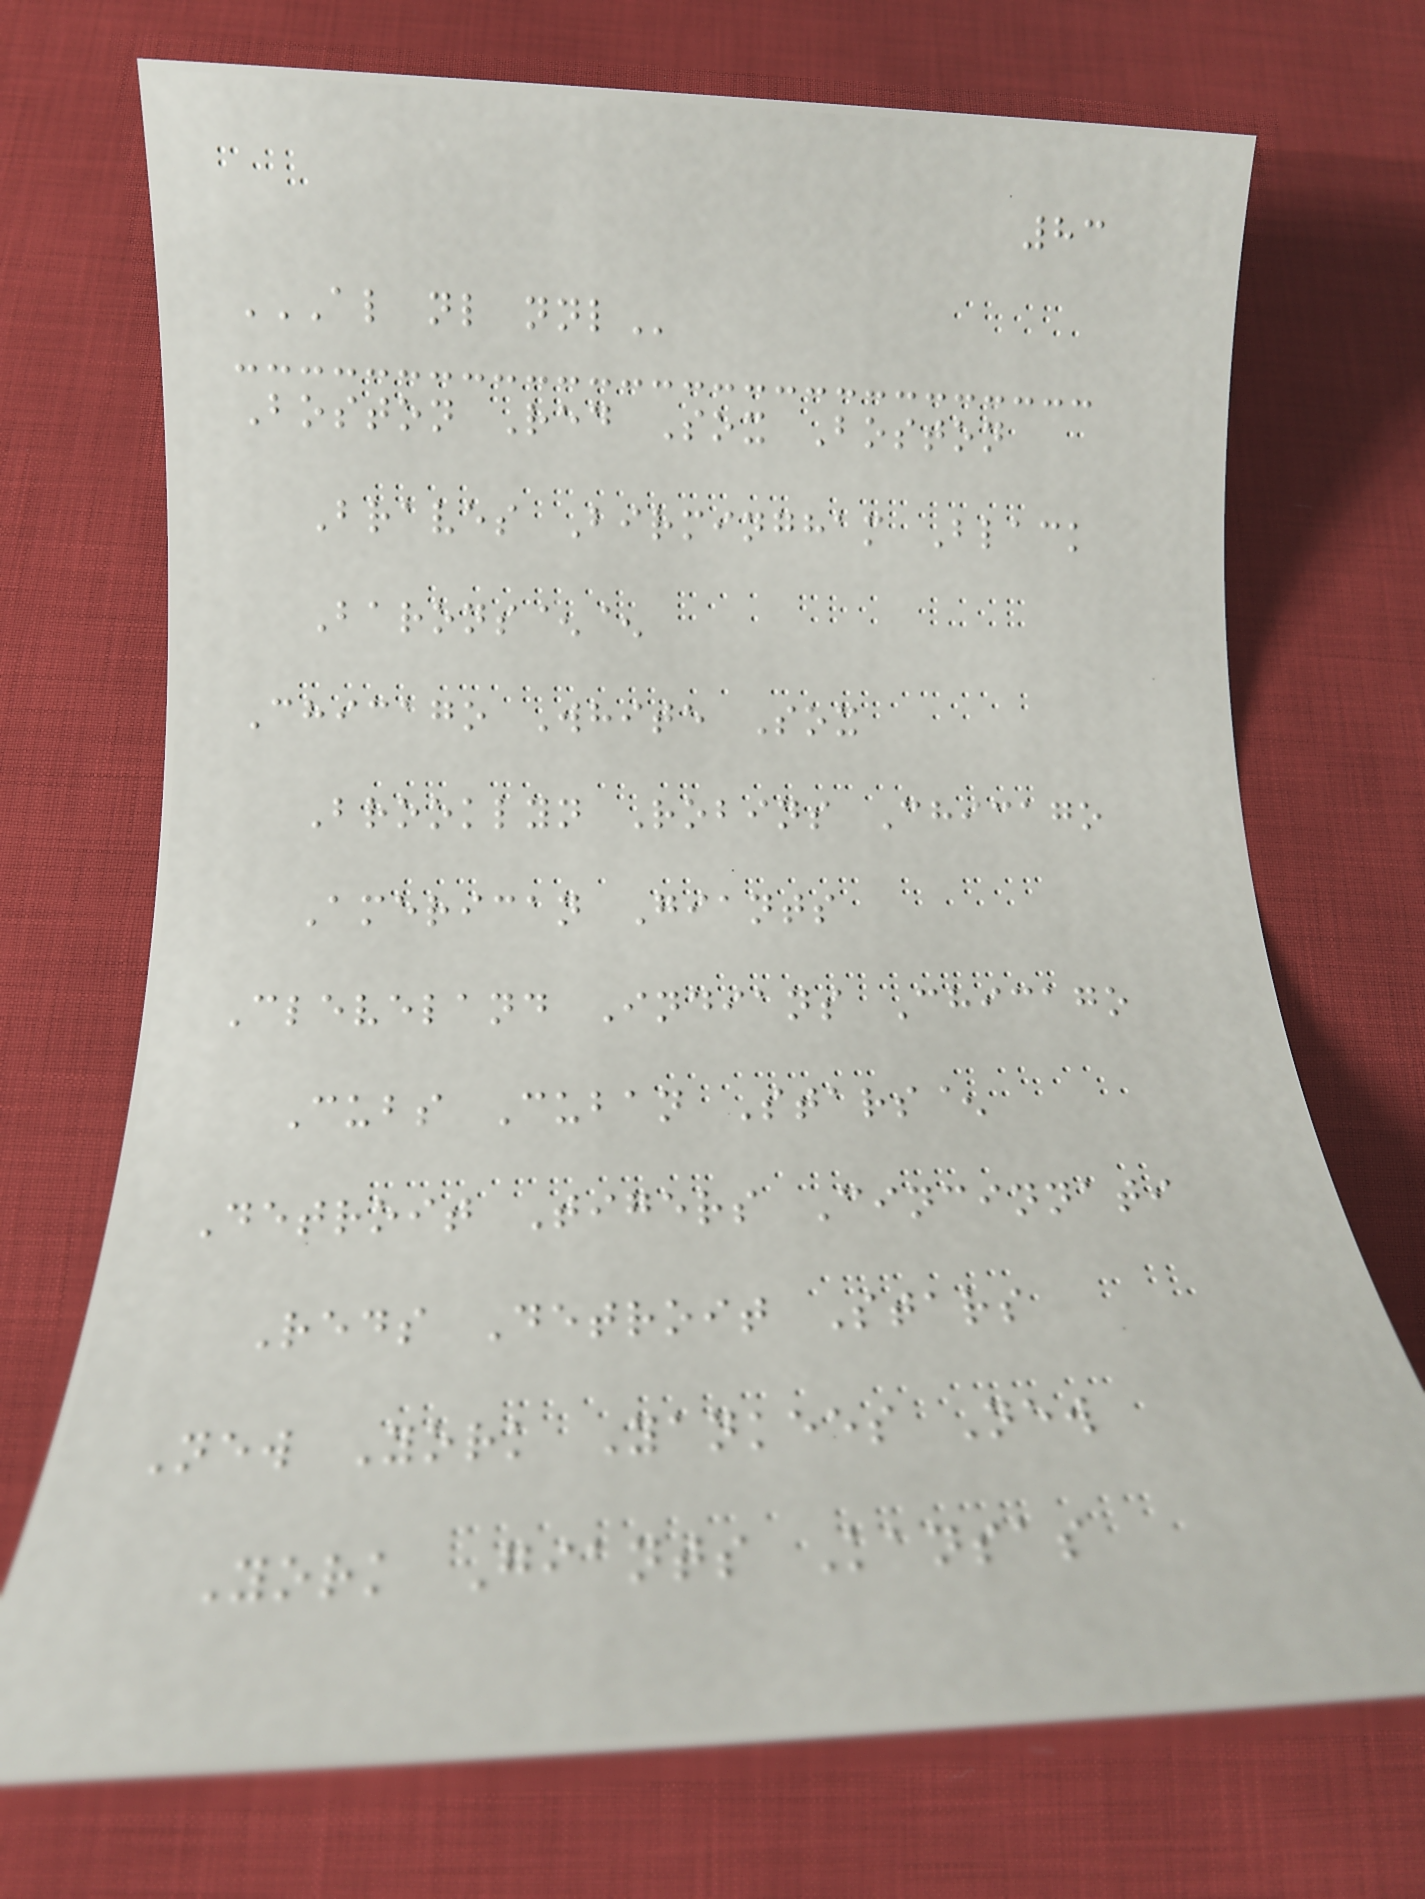83
AL NL NNL
Boston Red Sox Boston
Braves Birmingham Black
Barons^^
Chicago White Sox
Brooklyn Robins Chicago
American Giants
Cleveland Indians Chicago
Cubs Cuban Stars^
Detroit Tigers Cincinnati
Reds Detroit Stars
New York Yankees New
York Giants Kansas
